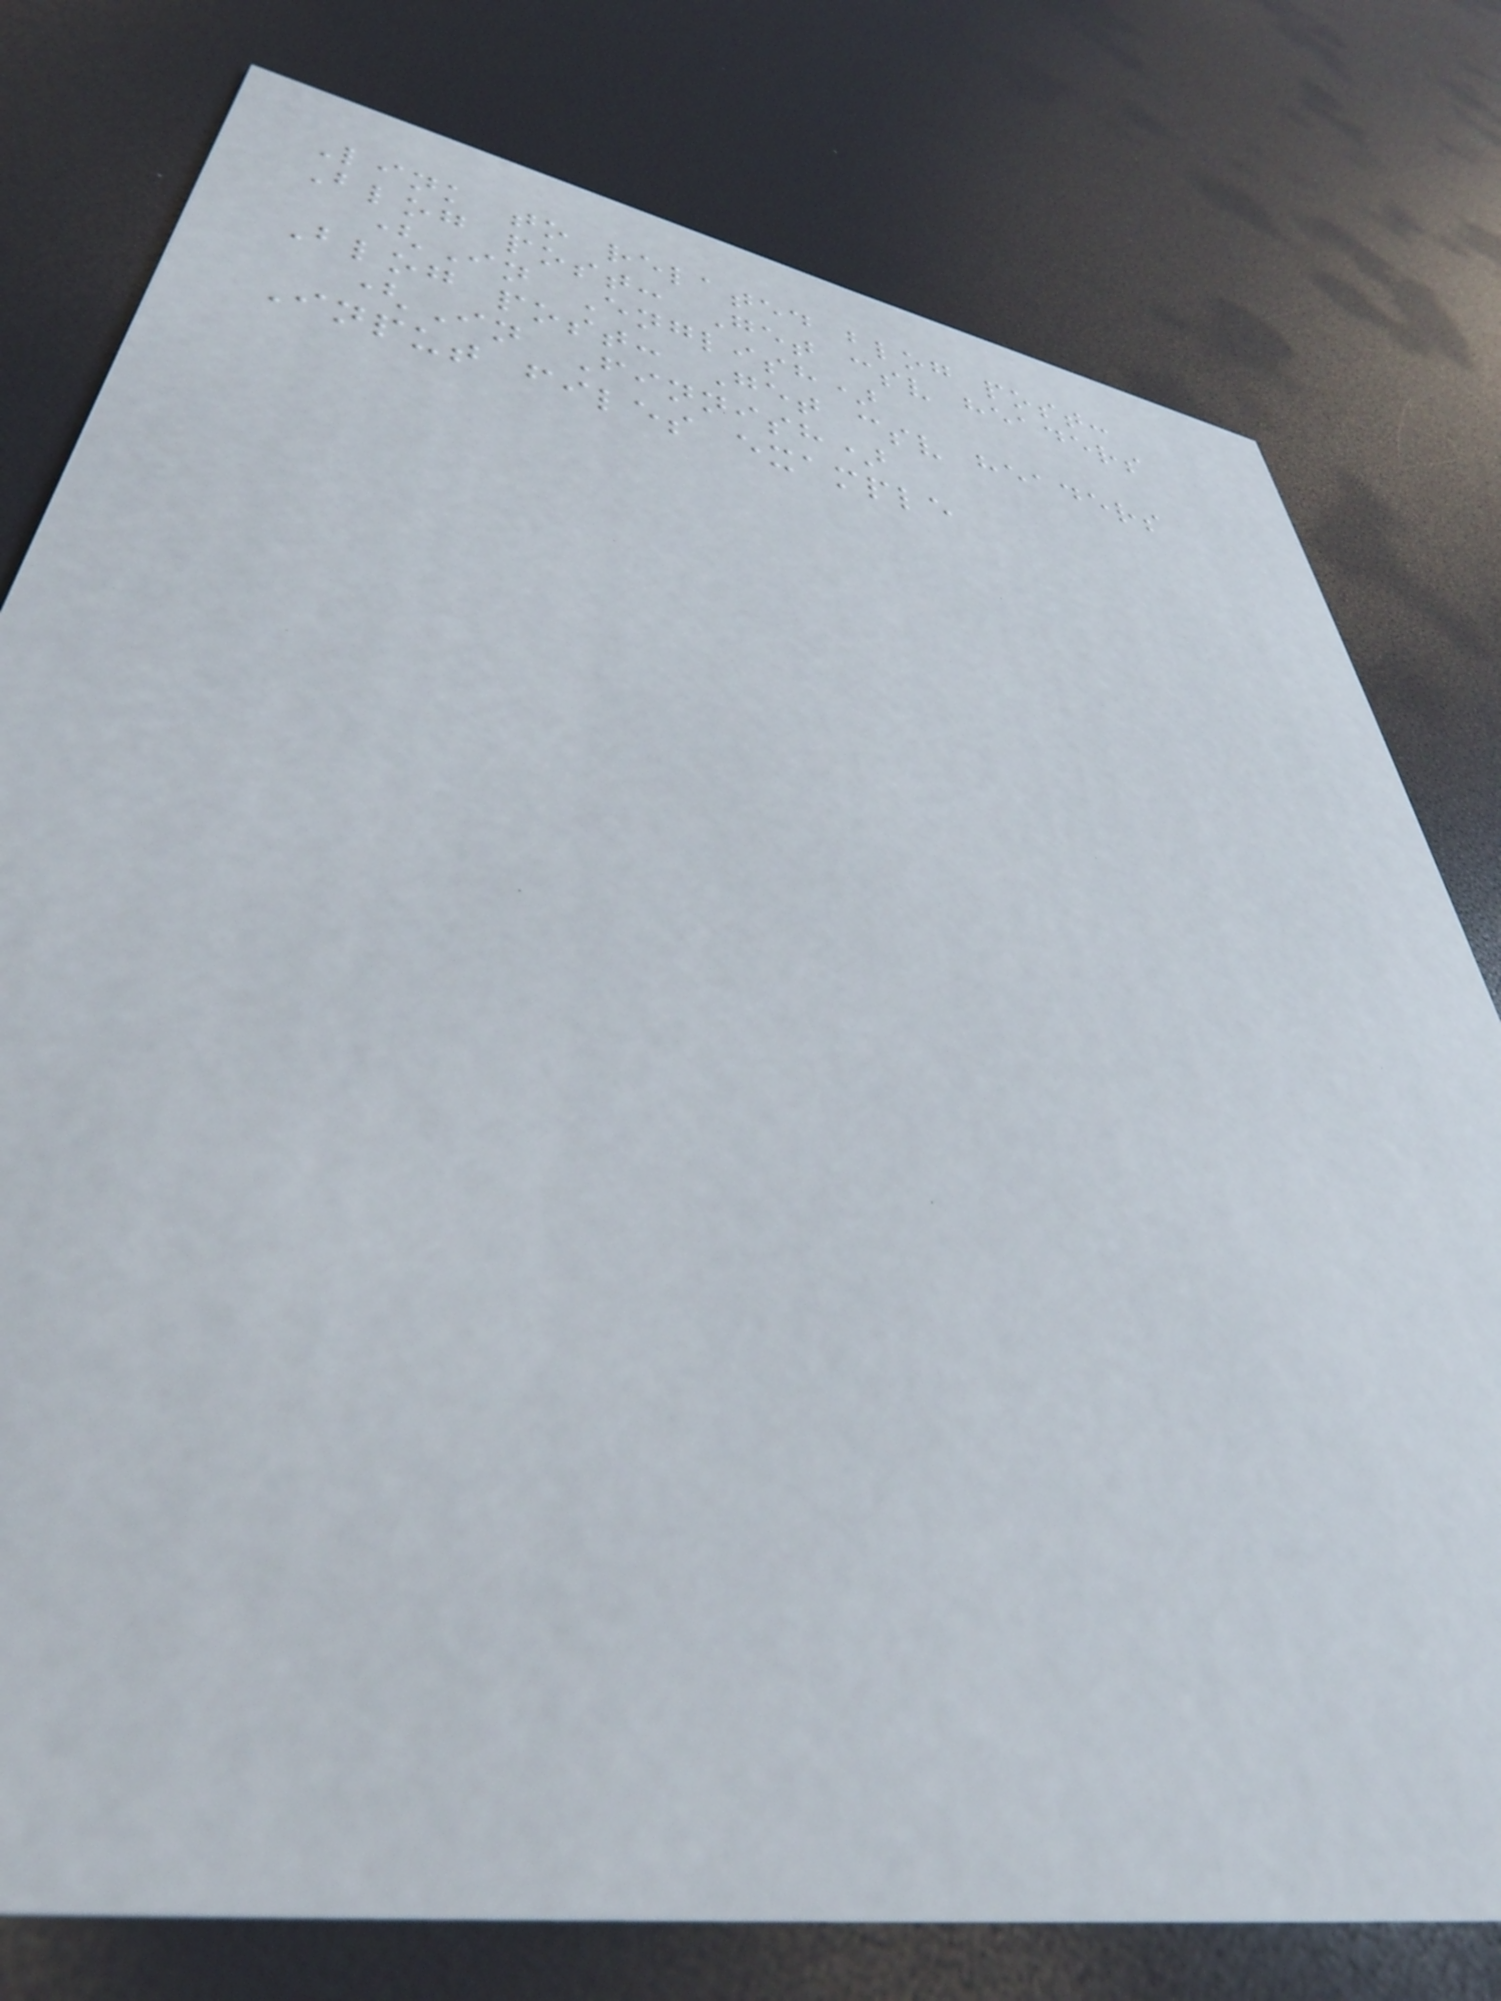Link to related blog post:
Blog post: Get csv headers
(In English)
Blog post: Get csv headers
(In Finnish)
Input files example
